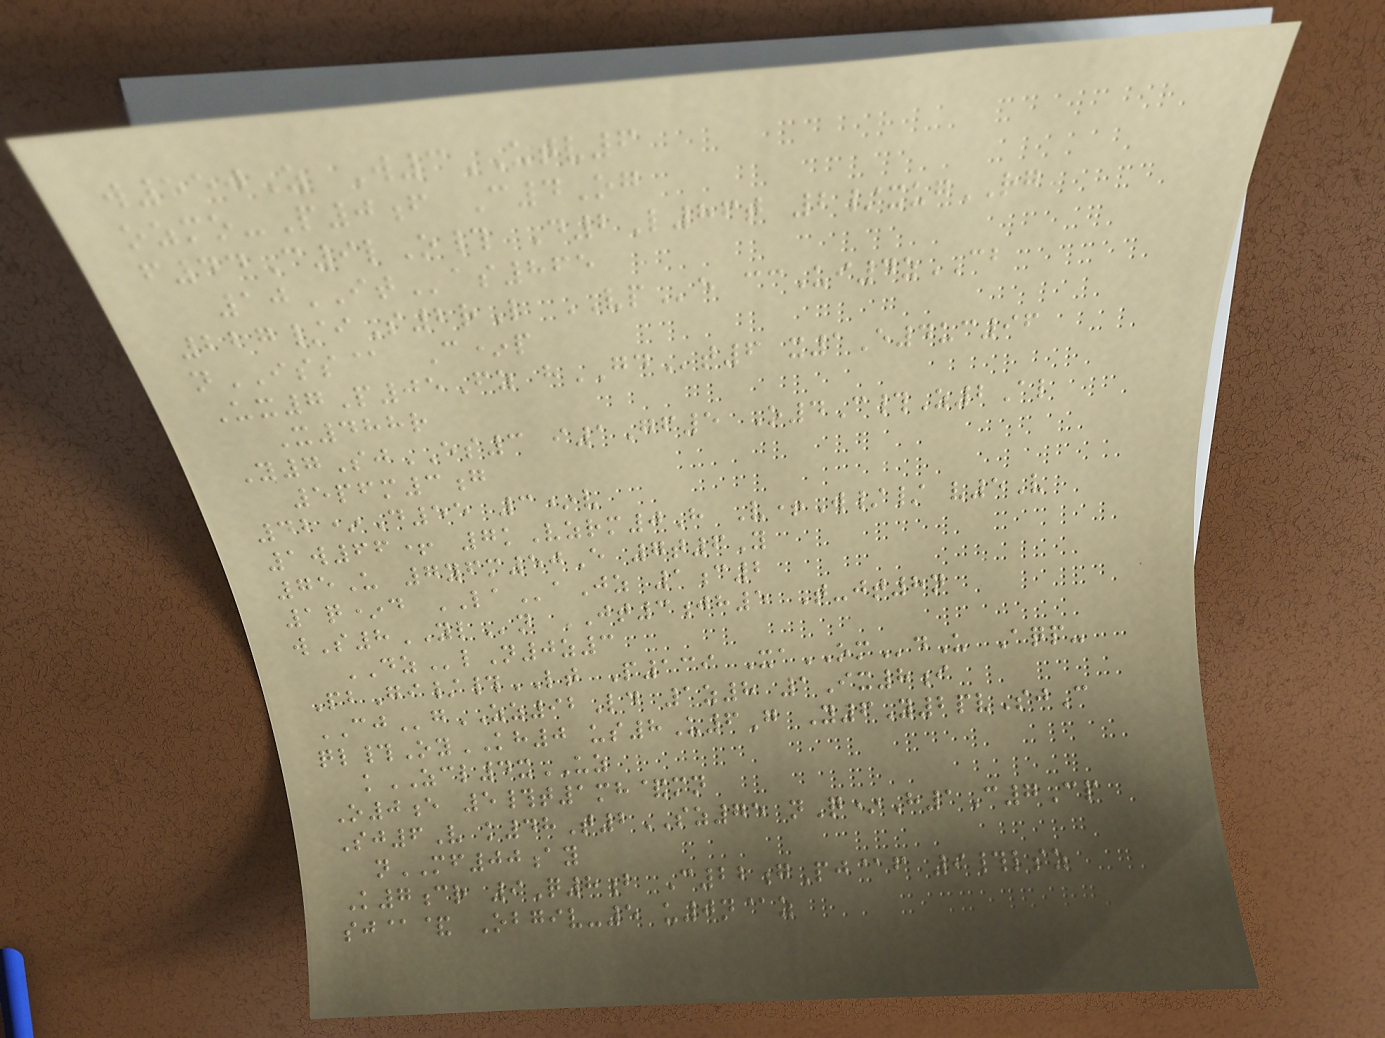w550Z W3UTV6
ozmo-P0f C4Og
f44C9lO# D2L86t 2/xugRG
10ITas865
227/iS2rL VPe ccUi4zCB
nISS@ C*p
Ux7P05Fz hGDt6 x1E4uc96
X488r
Y7SjES3 i1Gf5 O4C#Z2Al
5pfm3g
42*D55 3*v
1w66+ 7kVzrm0H V+W// v5V
75U 7yfm50E 7t6Y
1q*d LAaJz 1c2
wS8YLn JT3jh5 T-jt8n
DZlN0z3
PbGi/#LT P139 XaOMdU Aqp-
CJgZZ92Ld 1z8 1Ix8i
ql#OyKH0 us8U6G Y6Y2pvSjC
kZCL4xUZ
O0e 5#t1mh&mn
Sj6V k48T2SZ75 nQ*H1C7Cp
nMF00ay
K7cr 9Q8b C22gPj@f 9#lsz
sj@& Obgiv-5 u0n@z
